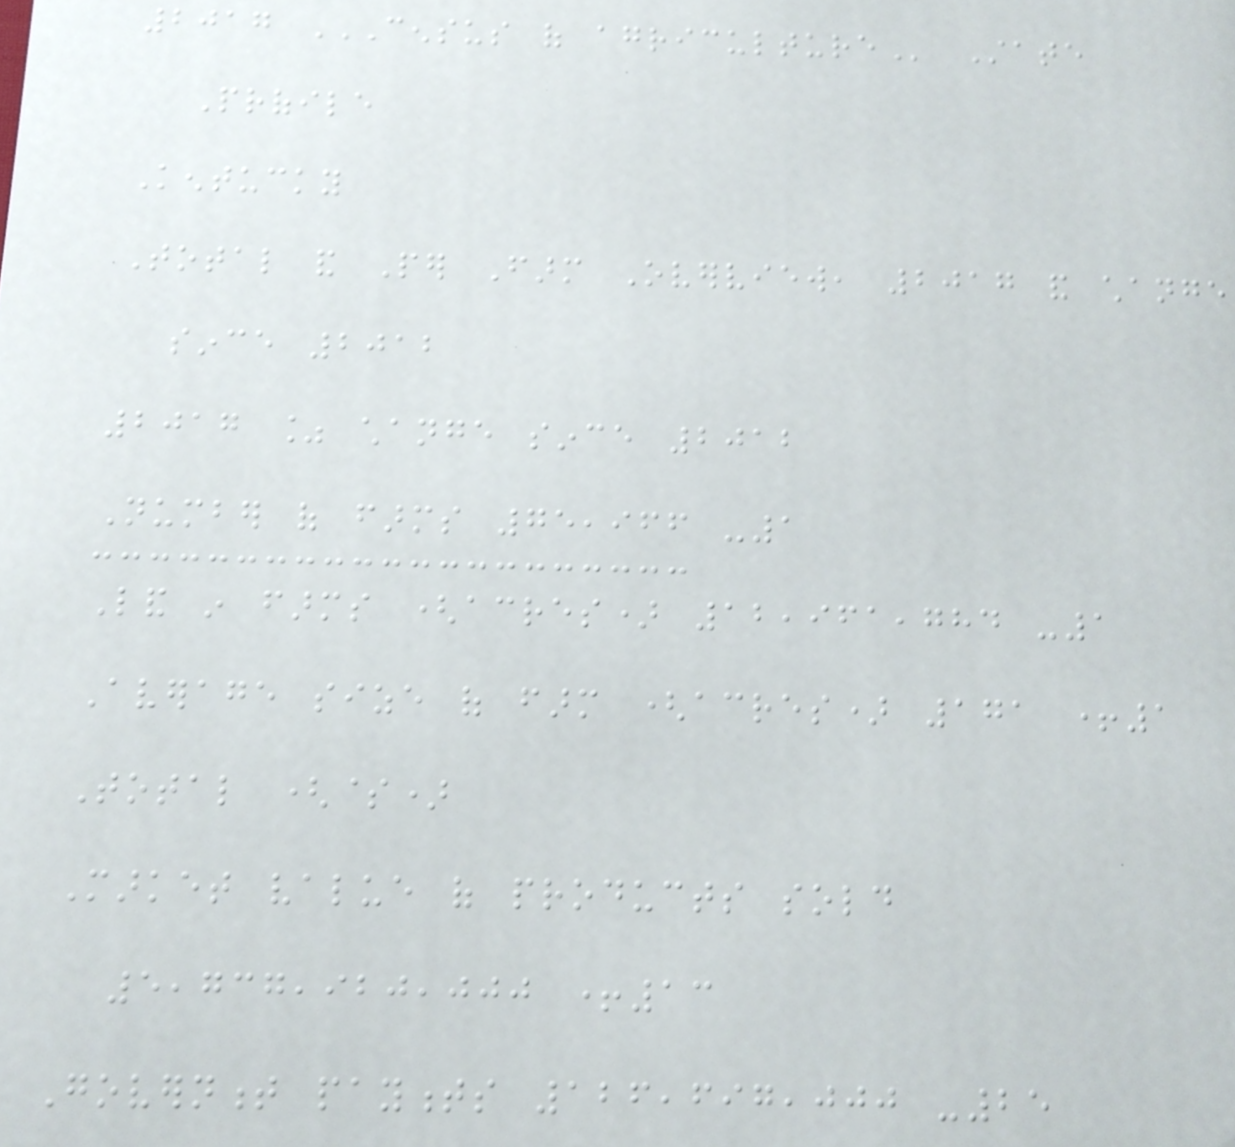2017 CENSUS OF AGRICULTURE State
Profile
Kentucky
Total and Per Farm Overview, 2017 and change
since 2012
2017 % change since 2012
Number of farms 75,966 -1
Land in farms (acres) 12,961,784 -1
Average size of farm (acres) 171 +1
Total ($)
Market value of products sold
5,737,920,000 +13
Government payments 126,697,000 -25
